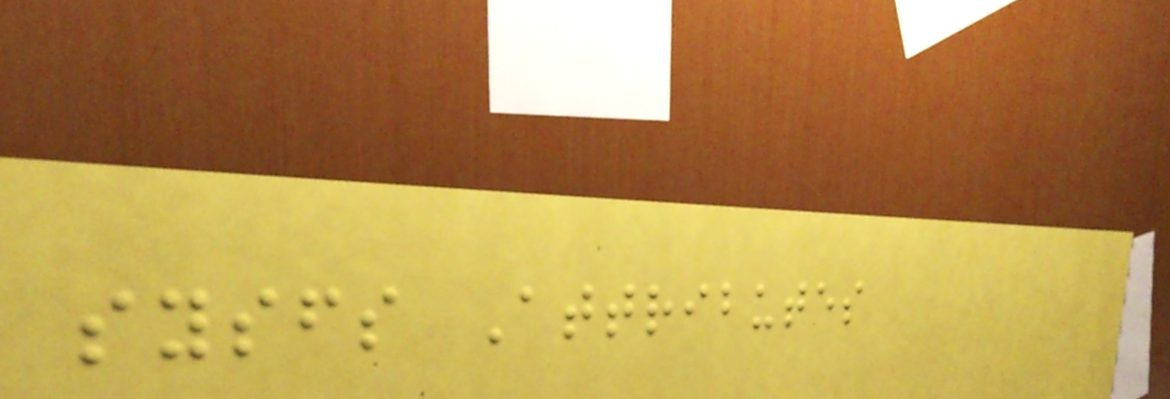sysfs Attributes
